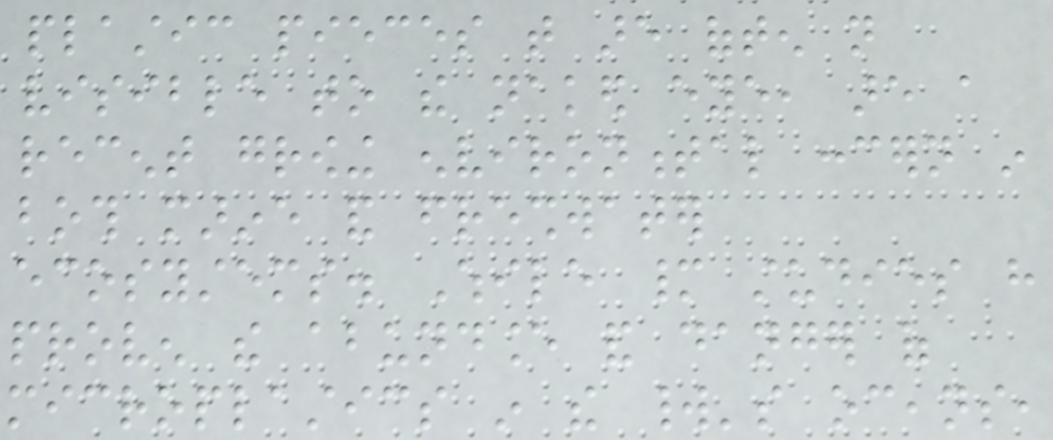plastic pieces that are often not
visible to the naked eye, are a
recent growing environmental concern in
both marine and freshwater
ecosystems. While many studies have
proven the abundance and danger of
microplastics in the world's oceans,
